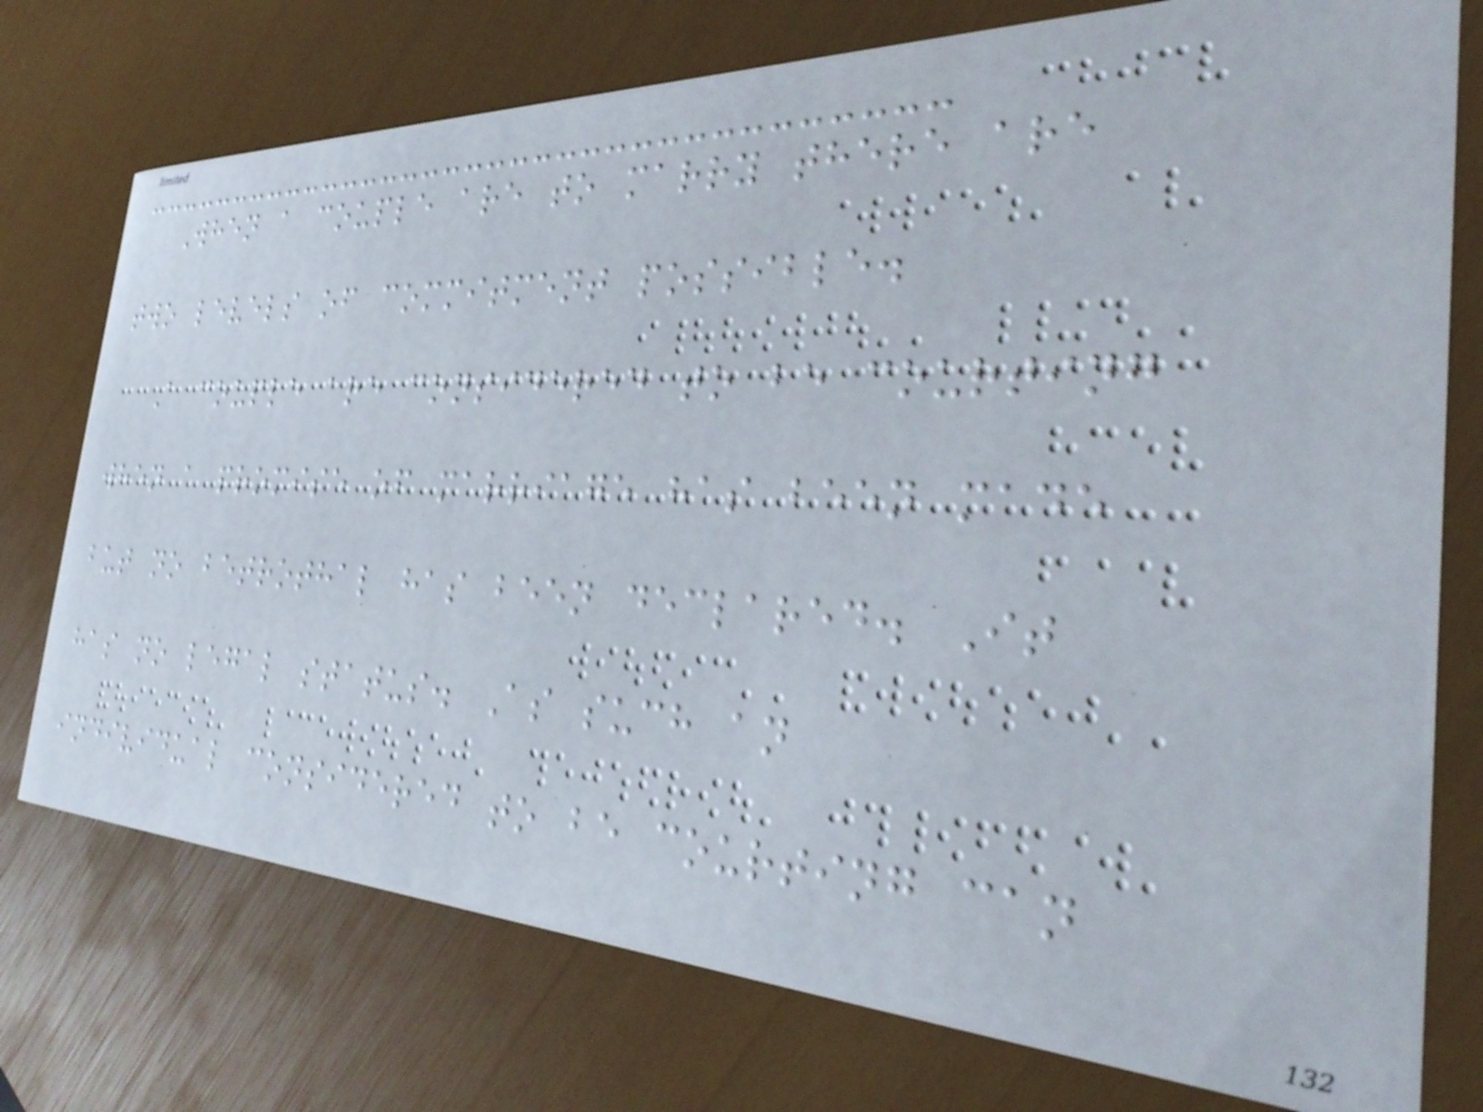When a couple are to marry there are
two levels of commitment possible.
A couple are considered to be courting
when a promise of marriage has been made
but no betrothal has been declared. It
has no legal status. As such an
individual considered to be courting can
